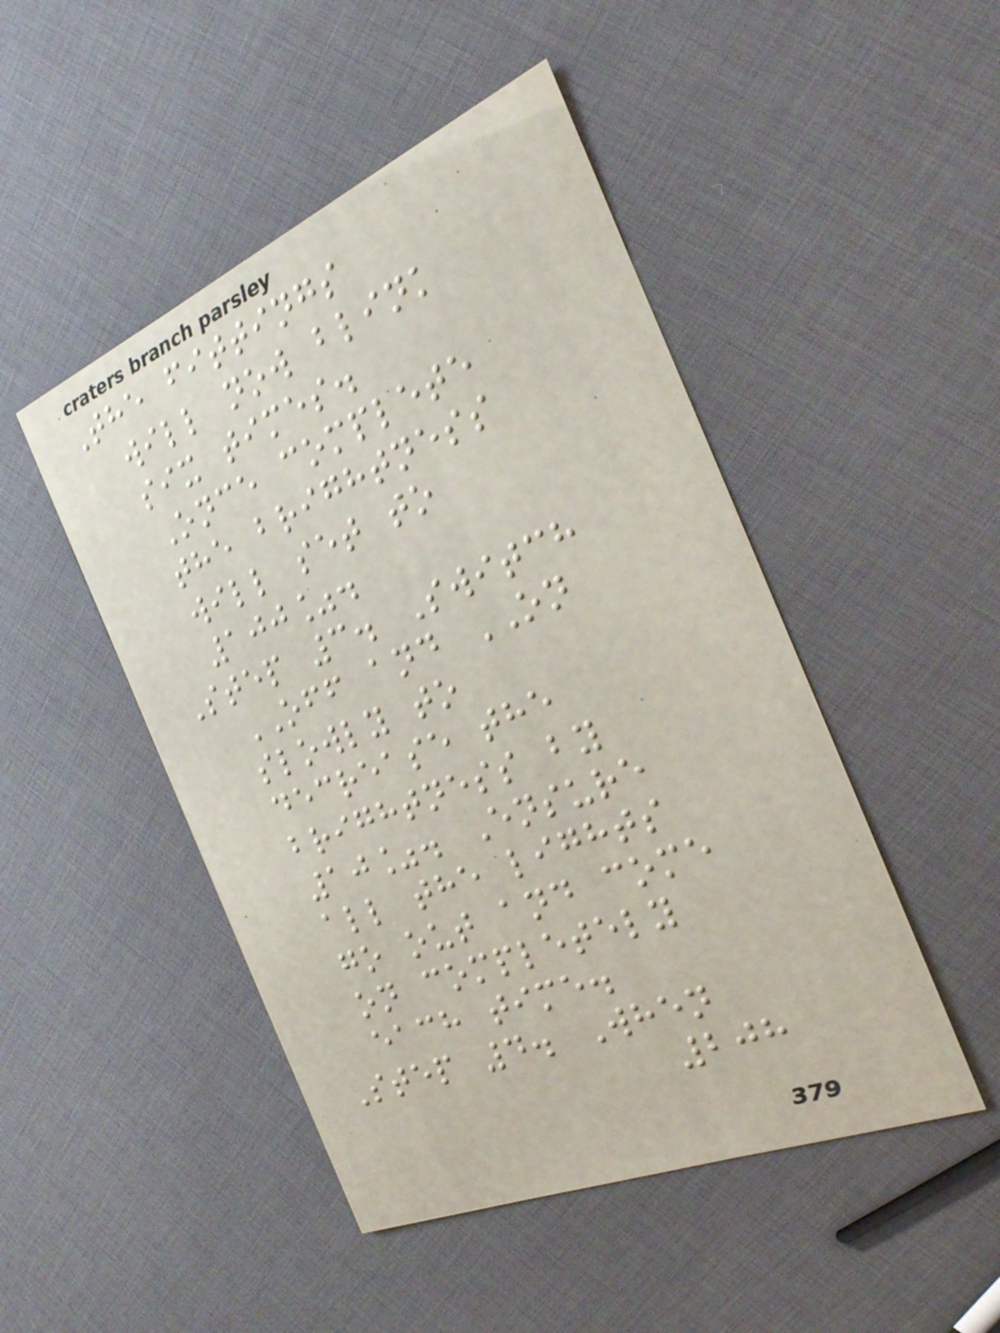The fittings
will now blink
six times.
Once complete
the brightness
will set to
100%.
Step 3. Switch
OFF and ON
slowly to
decrease the
brightness by
10%. Ensure
all the lights
go out and come
on completely
each time.
Step 4. When
208
